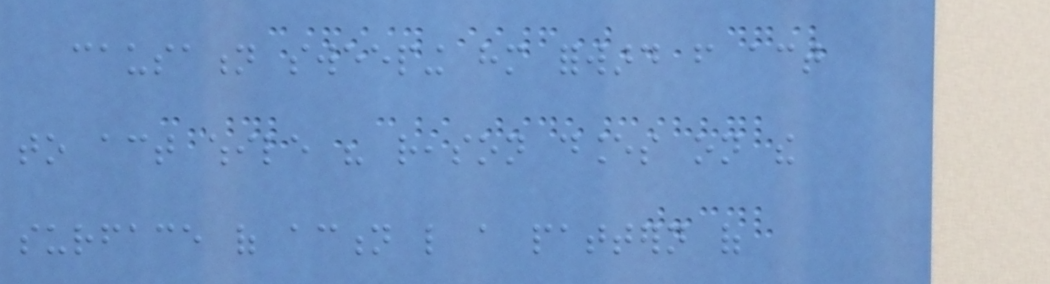causation sweeping him forward from act
to act while his reason dances on the
surface of action like a pattern of
